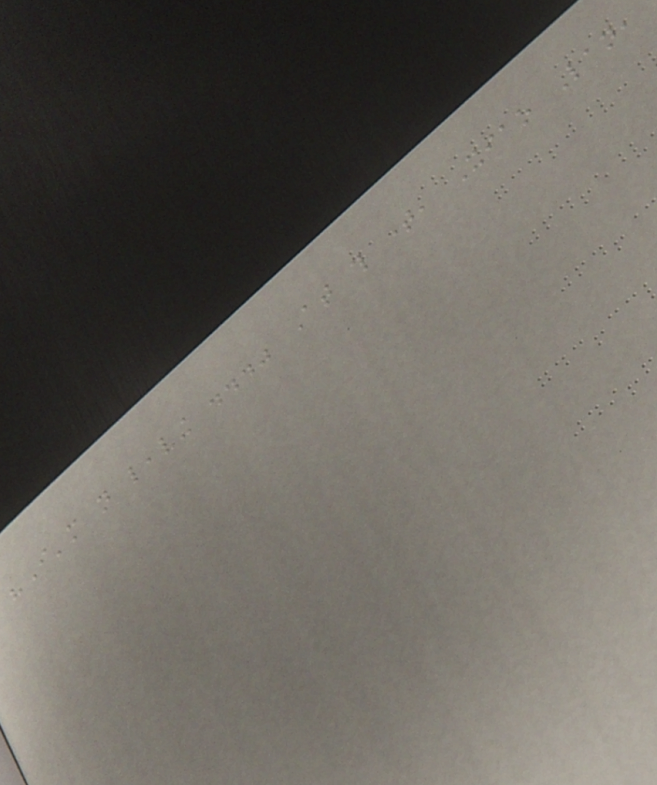"I'm not leaving ..." At this time, Xiao Lan,
